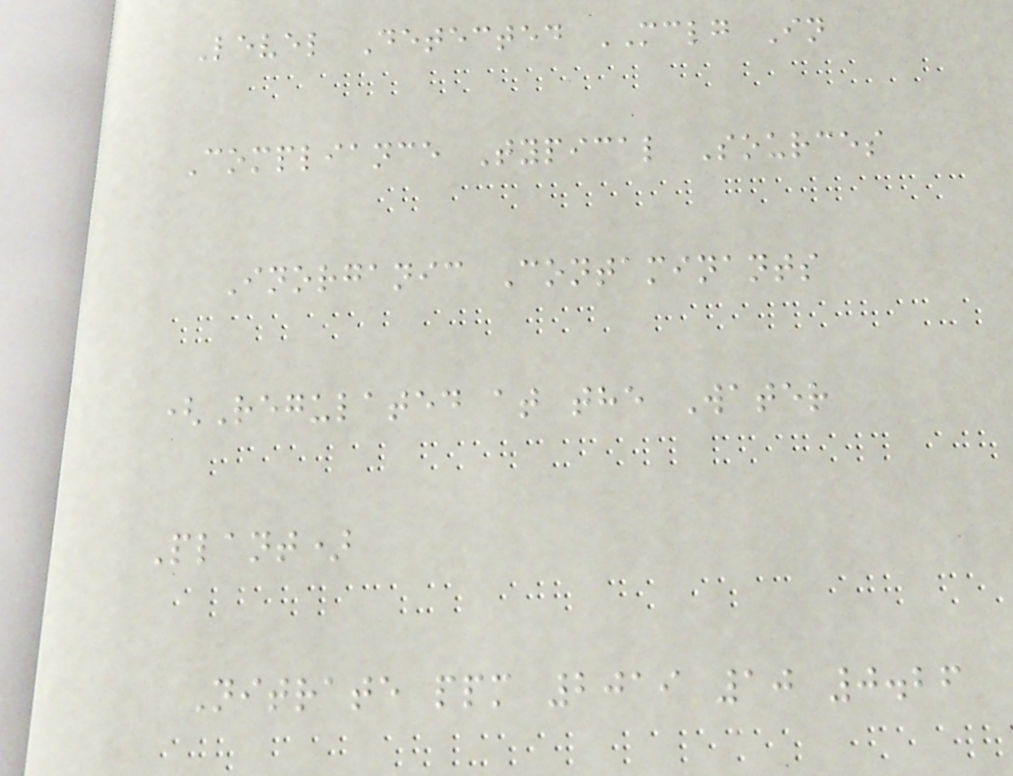Level Detected MCLG In
Compliance Typical Sources
Inorganic Contaminants
(Regulated at the Water
Plant)
Nitrate ppm 2019 10 0.26
